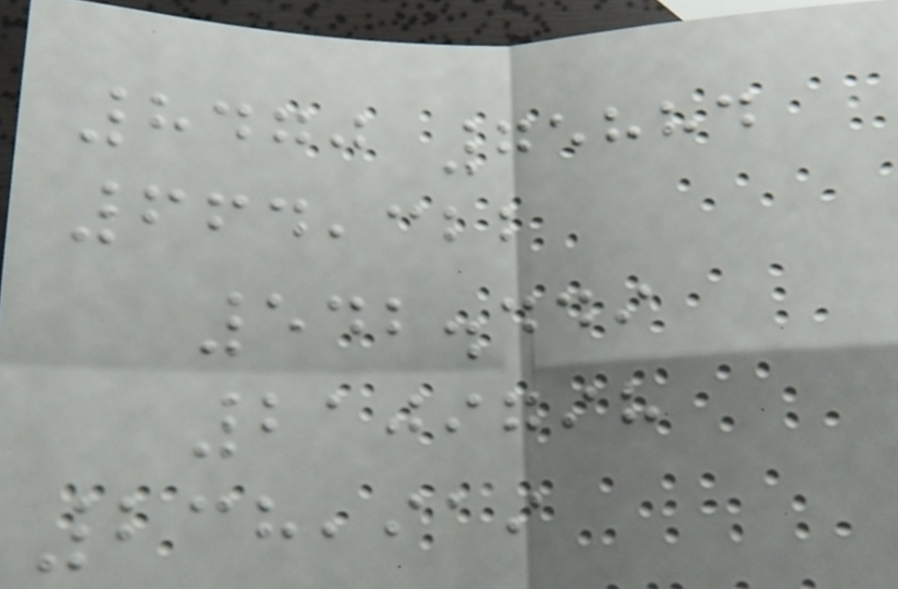8470 75884
664,322
542.449
2109798
238,919
